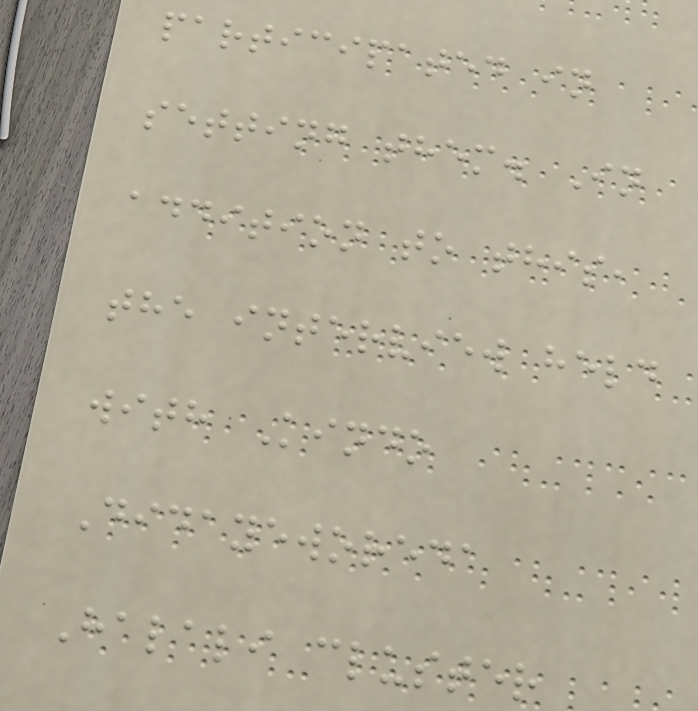participated in
setting them. In
addition to this,
the interview held
with Kindo
Didayeworeda
Halali cluster
